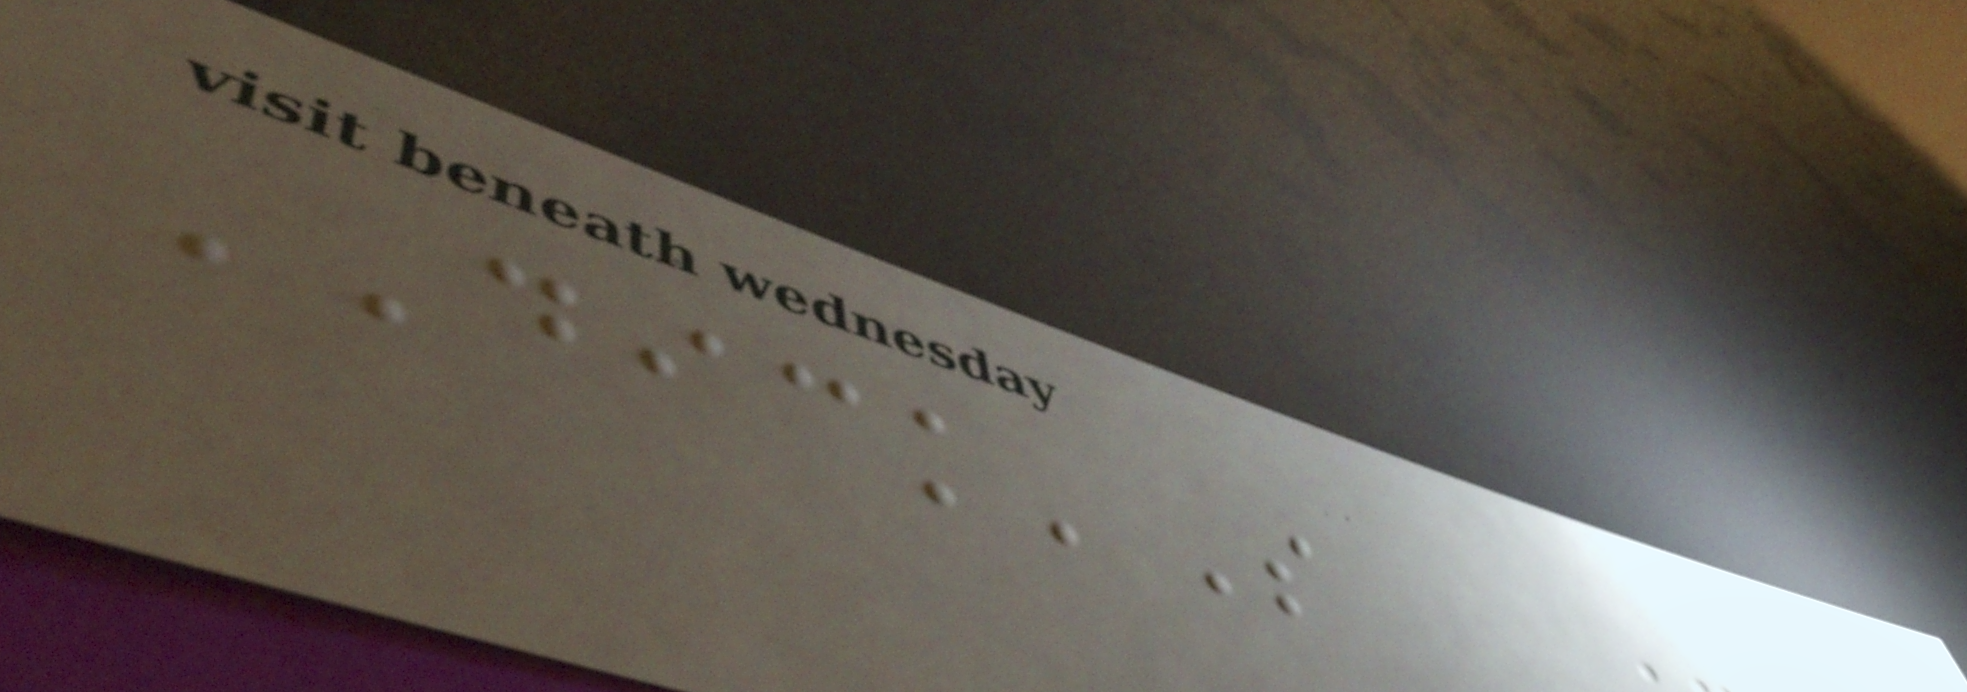DICK'S
